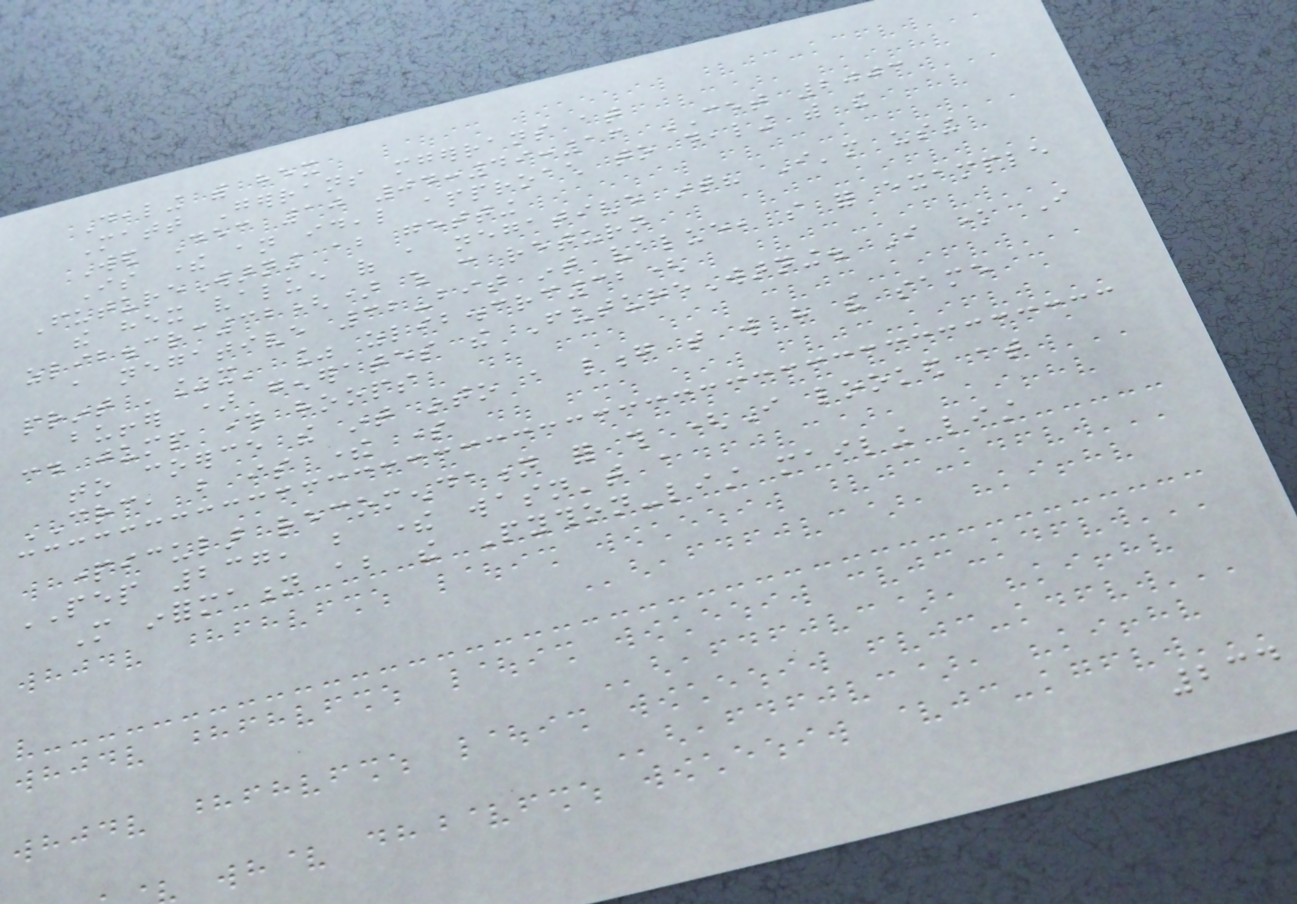Dealing with hex
Matt Gerrans mgerrans at
Wed Dec 10 04:49:16 CET 2003
Is there an ideal approach to dealing with the
FutureWarning about getting
the hex value of a negative int? I'm using
zlib.crc32() which can return
a negative 32-bit int value, so for example
print '%x' % zlib.crc32(
buffer ) generates the FutureWarning. I know I
could jump through hoops
to coerce the int into a long that will have the same
CRC, but is there some
particular recomendation for this (I looked at
PEP 237, but there wasn't a
More information about the Python-list mailing list
234
